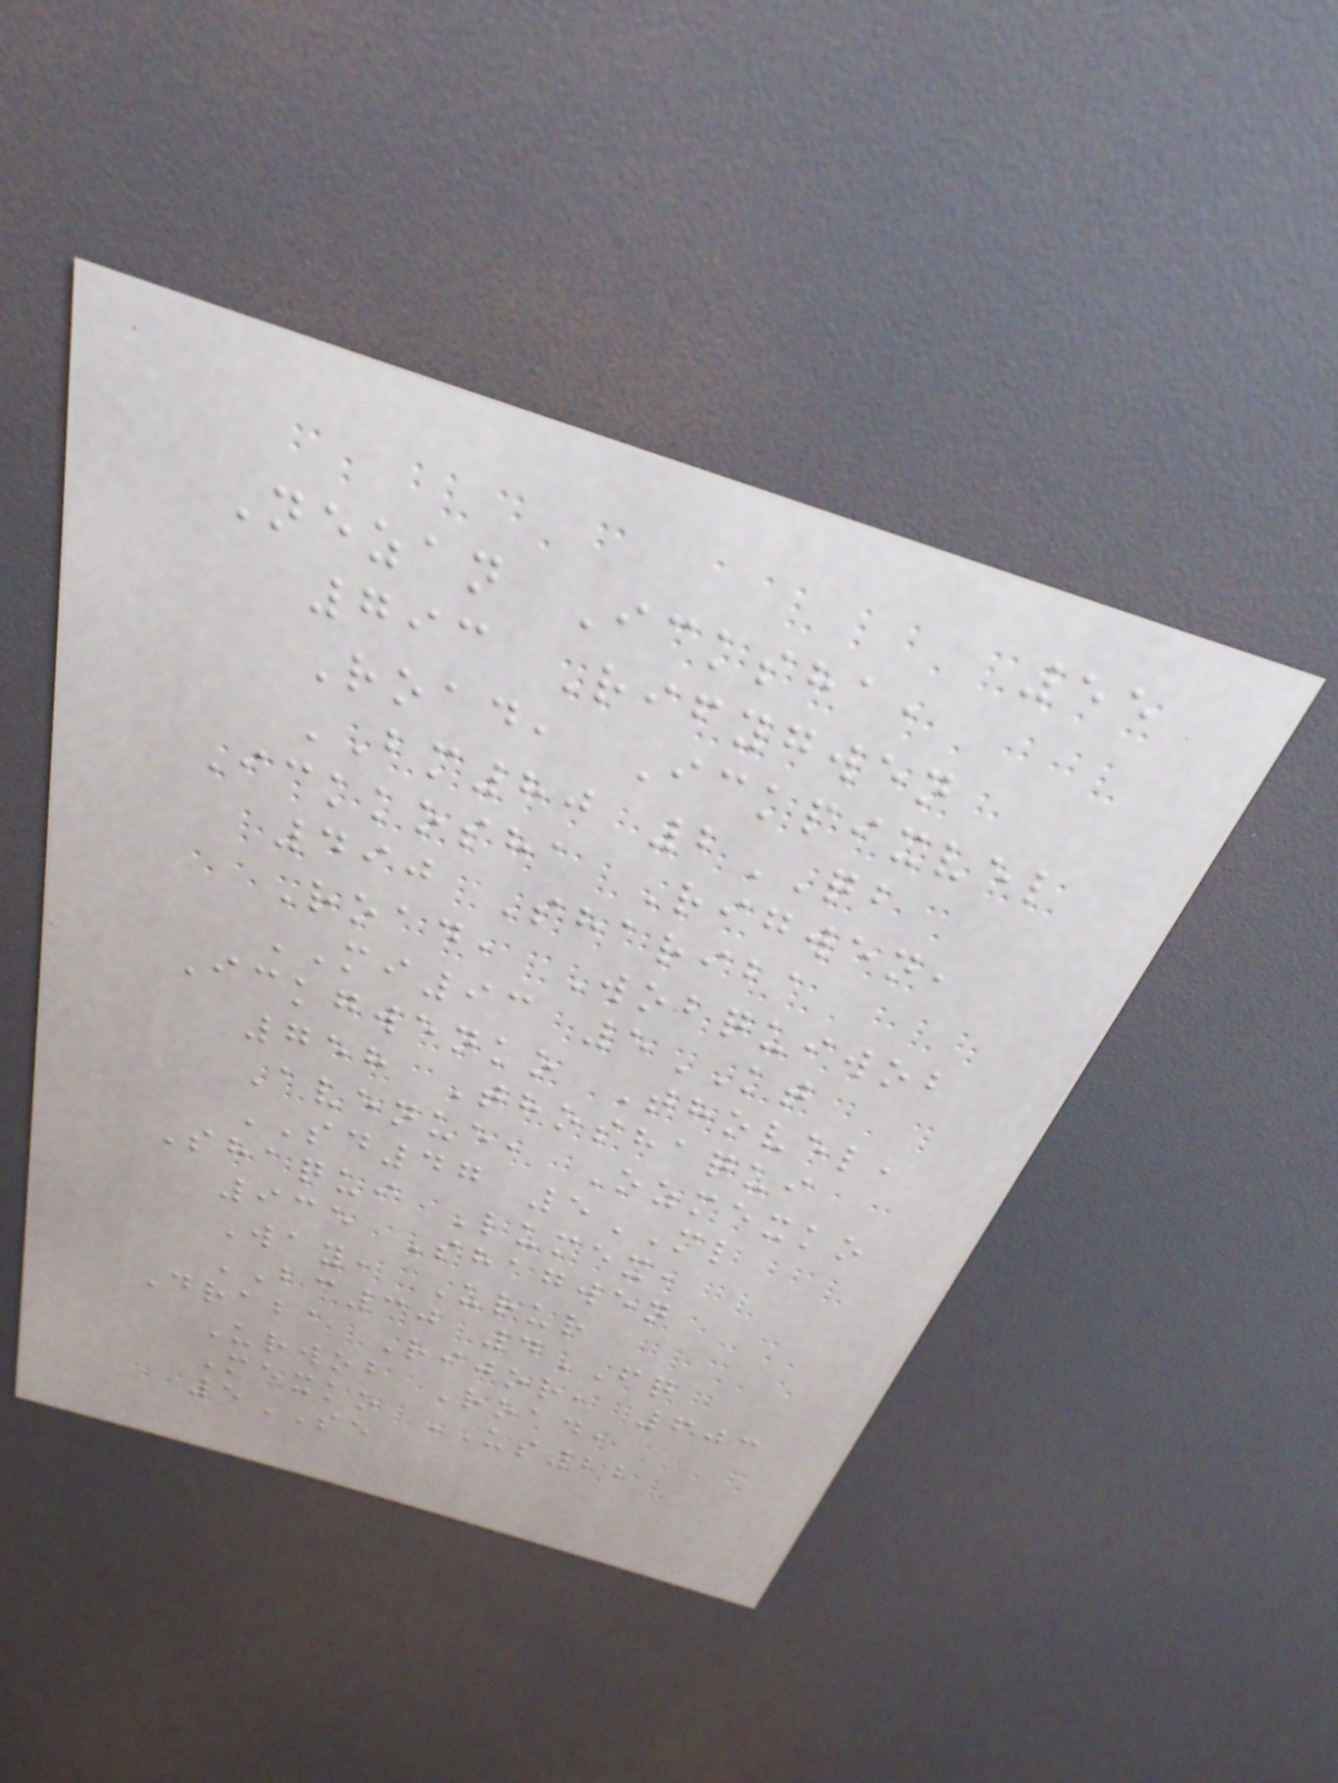55
Nezan Icksha,
793 Rifygwen
Road, Ickpixvel
BM80 2QB
Ickkosha Rigwen,
490 Shariba
Road, Wobquiwob
MI93 5KT
Ickgwenko Thovel,
758 Thoshaqui
Avenue, Ozmexko
SD47 5ML
Shaqui Lumex,
935 Shagwen
Way, Urur
BC30 4FQ
Draba Rijor, 603
Urwob Road,
Mexko US22
5SE
